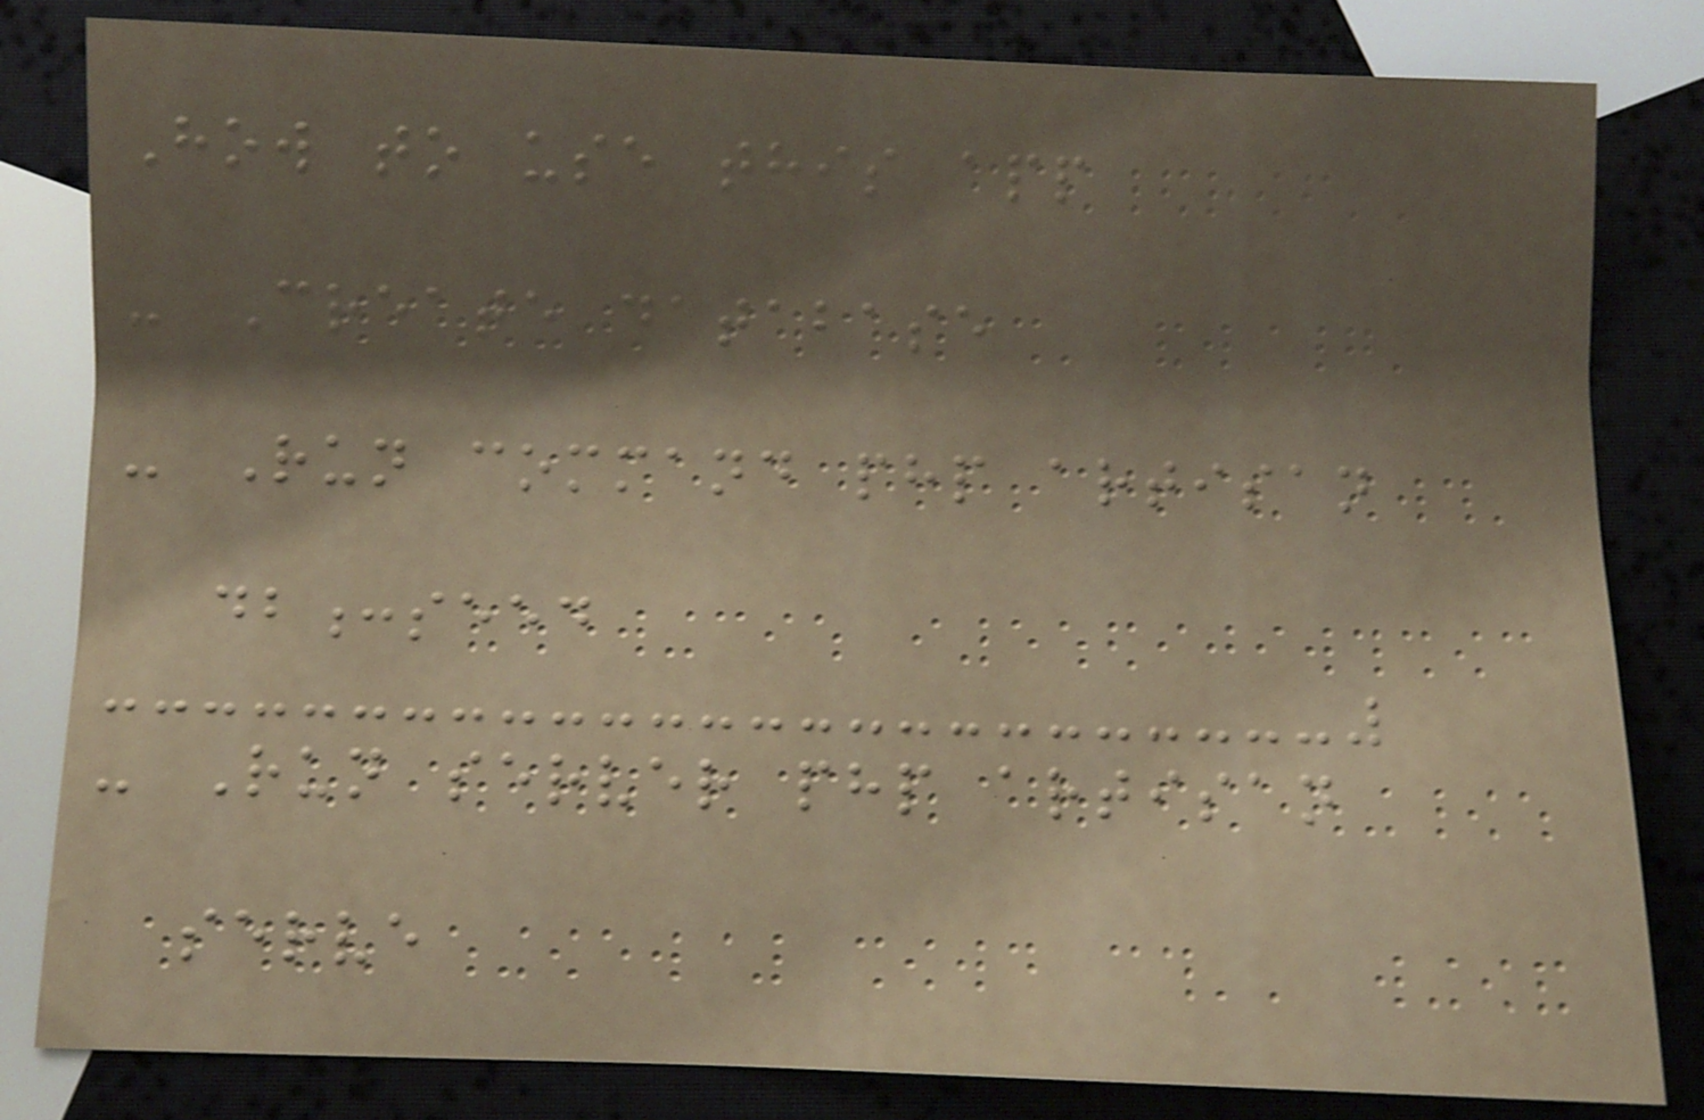How to use this app
- Create database
- Run command php artisan
db:seed
- Run server php artisan
serve
